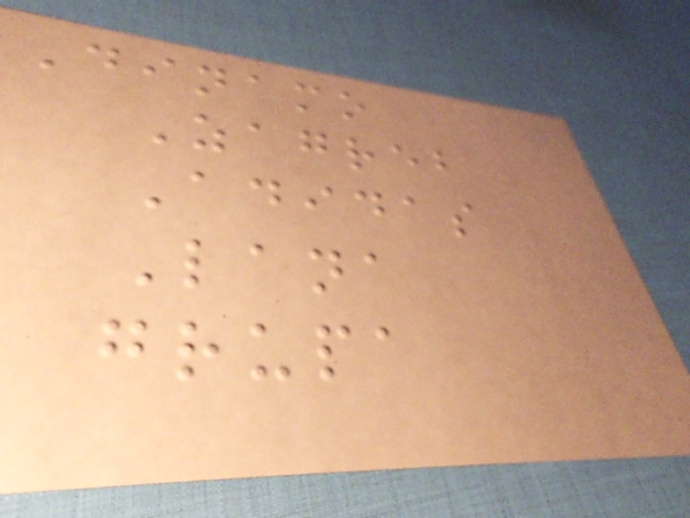Dinamo
Zagreb
Adidas
Lana
grupa
